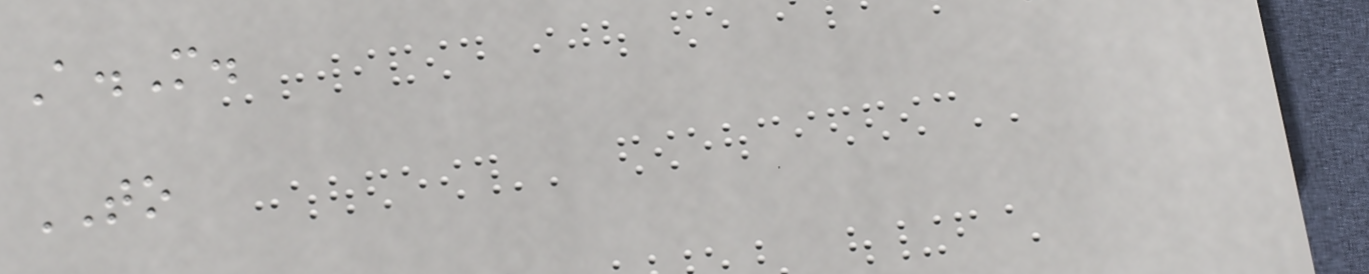A.M.
TO
